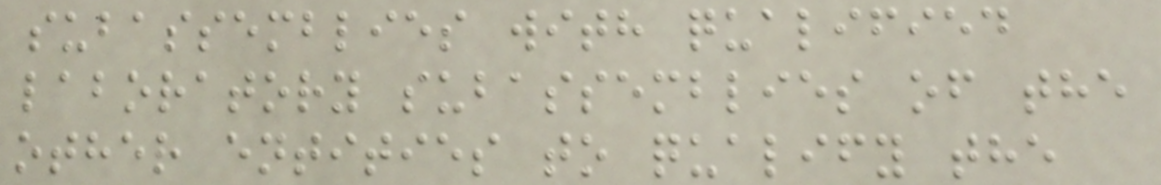subassemblies with qualified
laboratory subassemblies of the
other entities to qualify the
